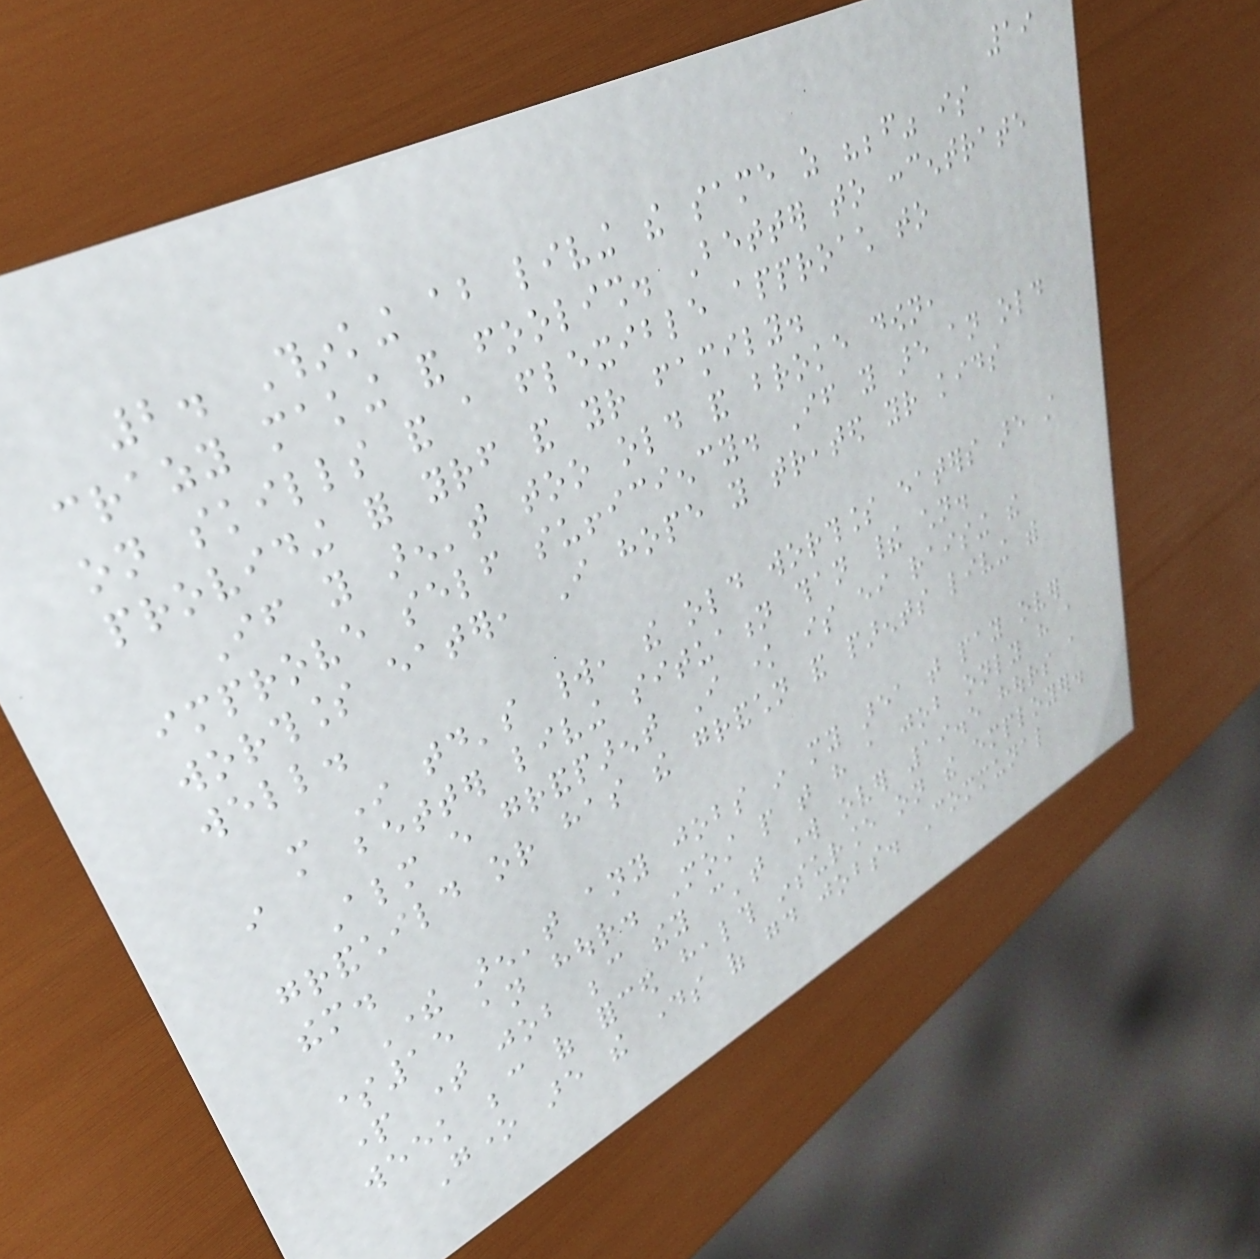19
2. Thinking about living the same as "before" is
crazy making and foolish. Better to concentrate
on skills and a flexible approach to
providing for yourself and your family.
If you aren't too old and broke down,
improve self sufficiency. If you are an old
worthless eater, I hope you treated your kids
well.
- In today's world, the old worthless eaters are still
in a better living situation than their children.
Almost every grandparent I know is either raising the
grandchild or has the grandchildren and parents living with
them.
There aren't any jobs in my area that pay over
$15 an hour. Most people that have a job only have a
part time job because they can't work over 19.5 hours a
week because of forced health insurance on the employer.
Gone are the days of good jobs. Communal
